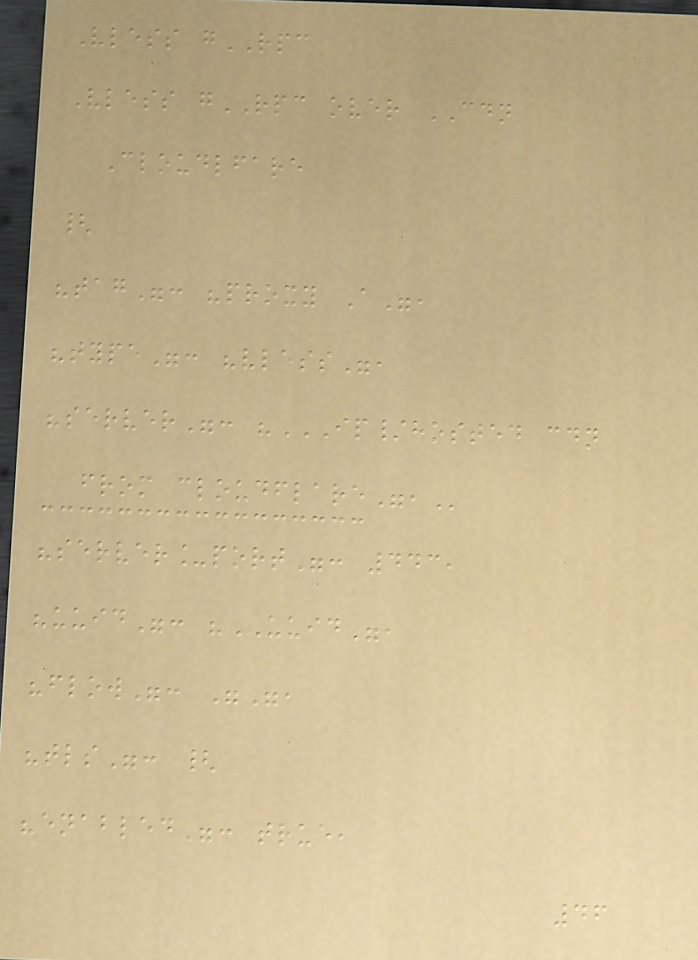Vless gRPC
Vless gRPC over CDN
Cloudlfare
{
"tag": "proxy A",
"type": "vless",
"server": "IP/HOSTED CDN
FROM CLOUDFLARE",
"server_port": 443,
"uuid": "UUID",
"flow": "",
"tls": {
"enabled": true,
46
